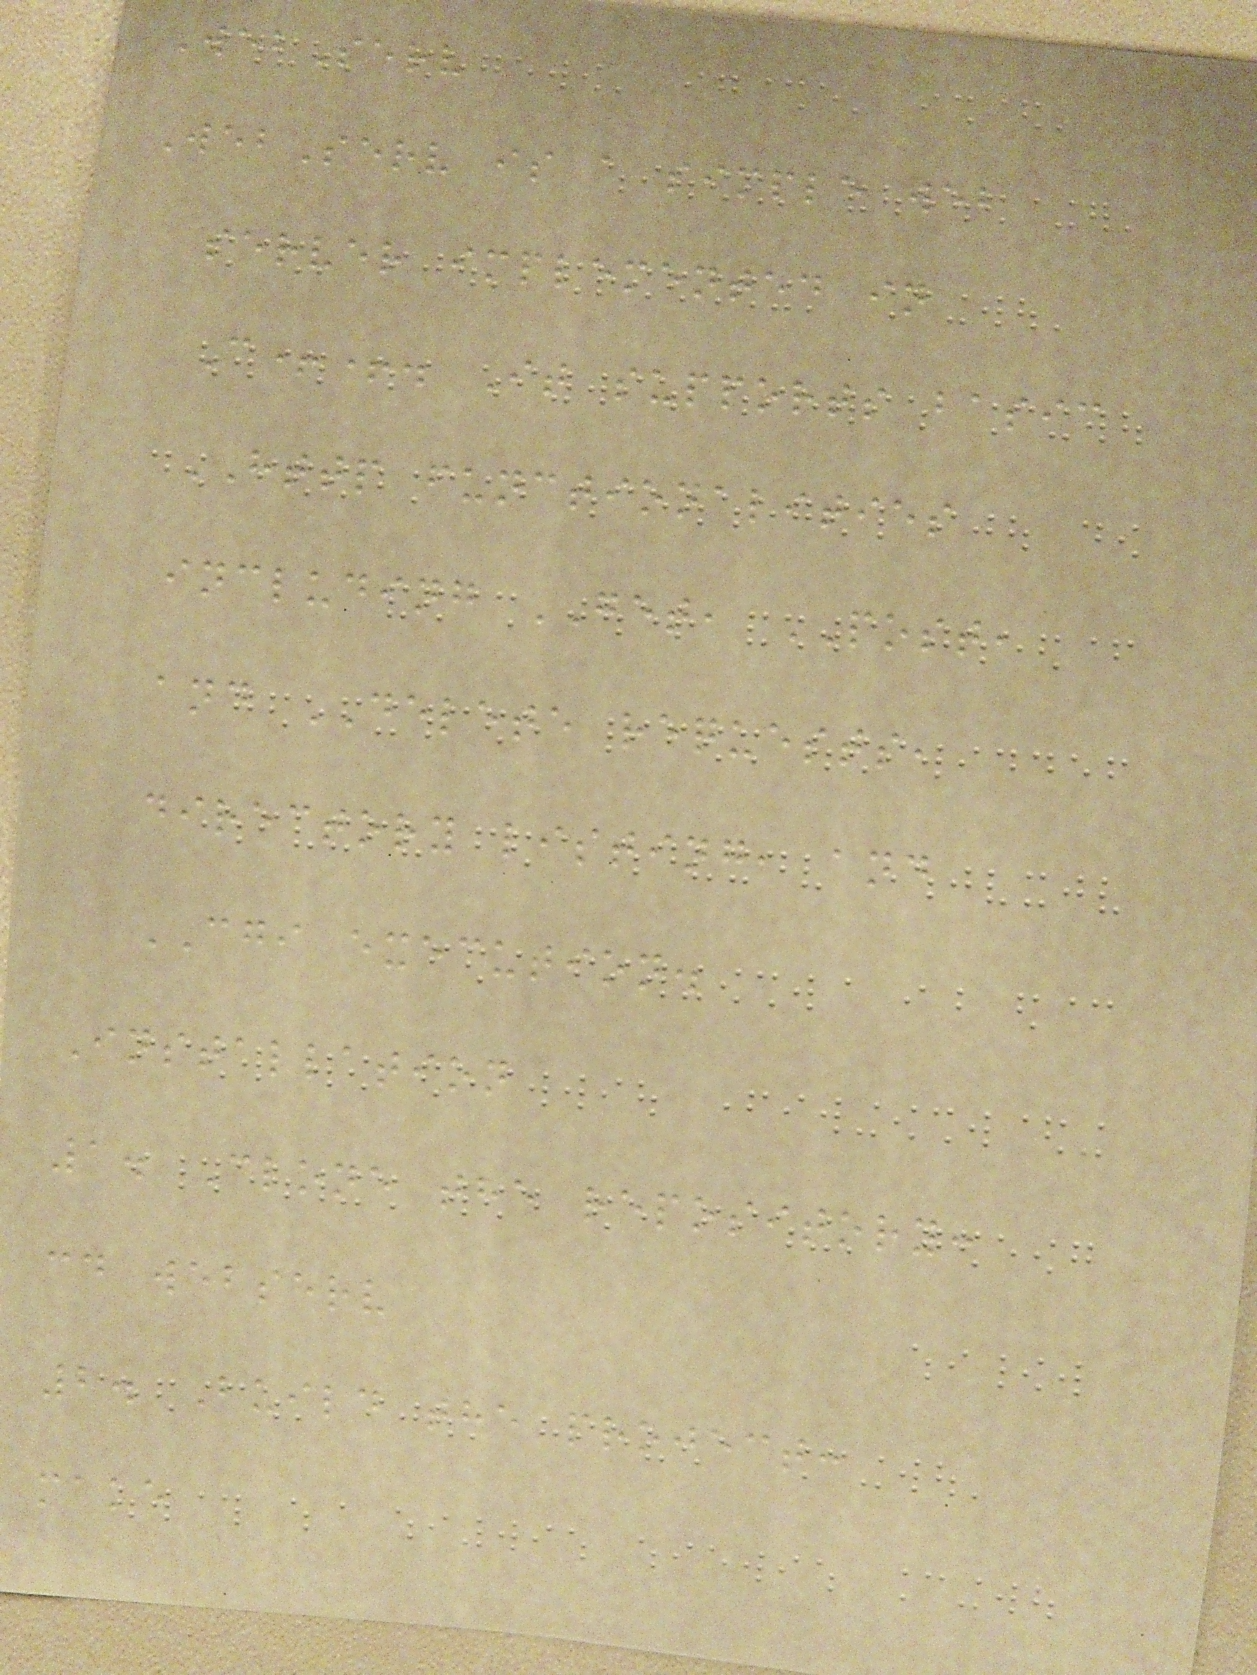WebServ
WebServ is a simple web
server implemented in
C++. It supports basic
HTTP functionalities
including GET, POST,
and DELETE requests,
directory listing, and
CGI execution.
Installation
1. Clone the repository:
cd webserv
2. Build the project:
make
